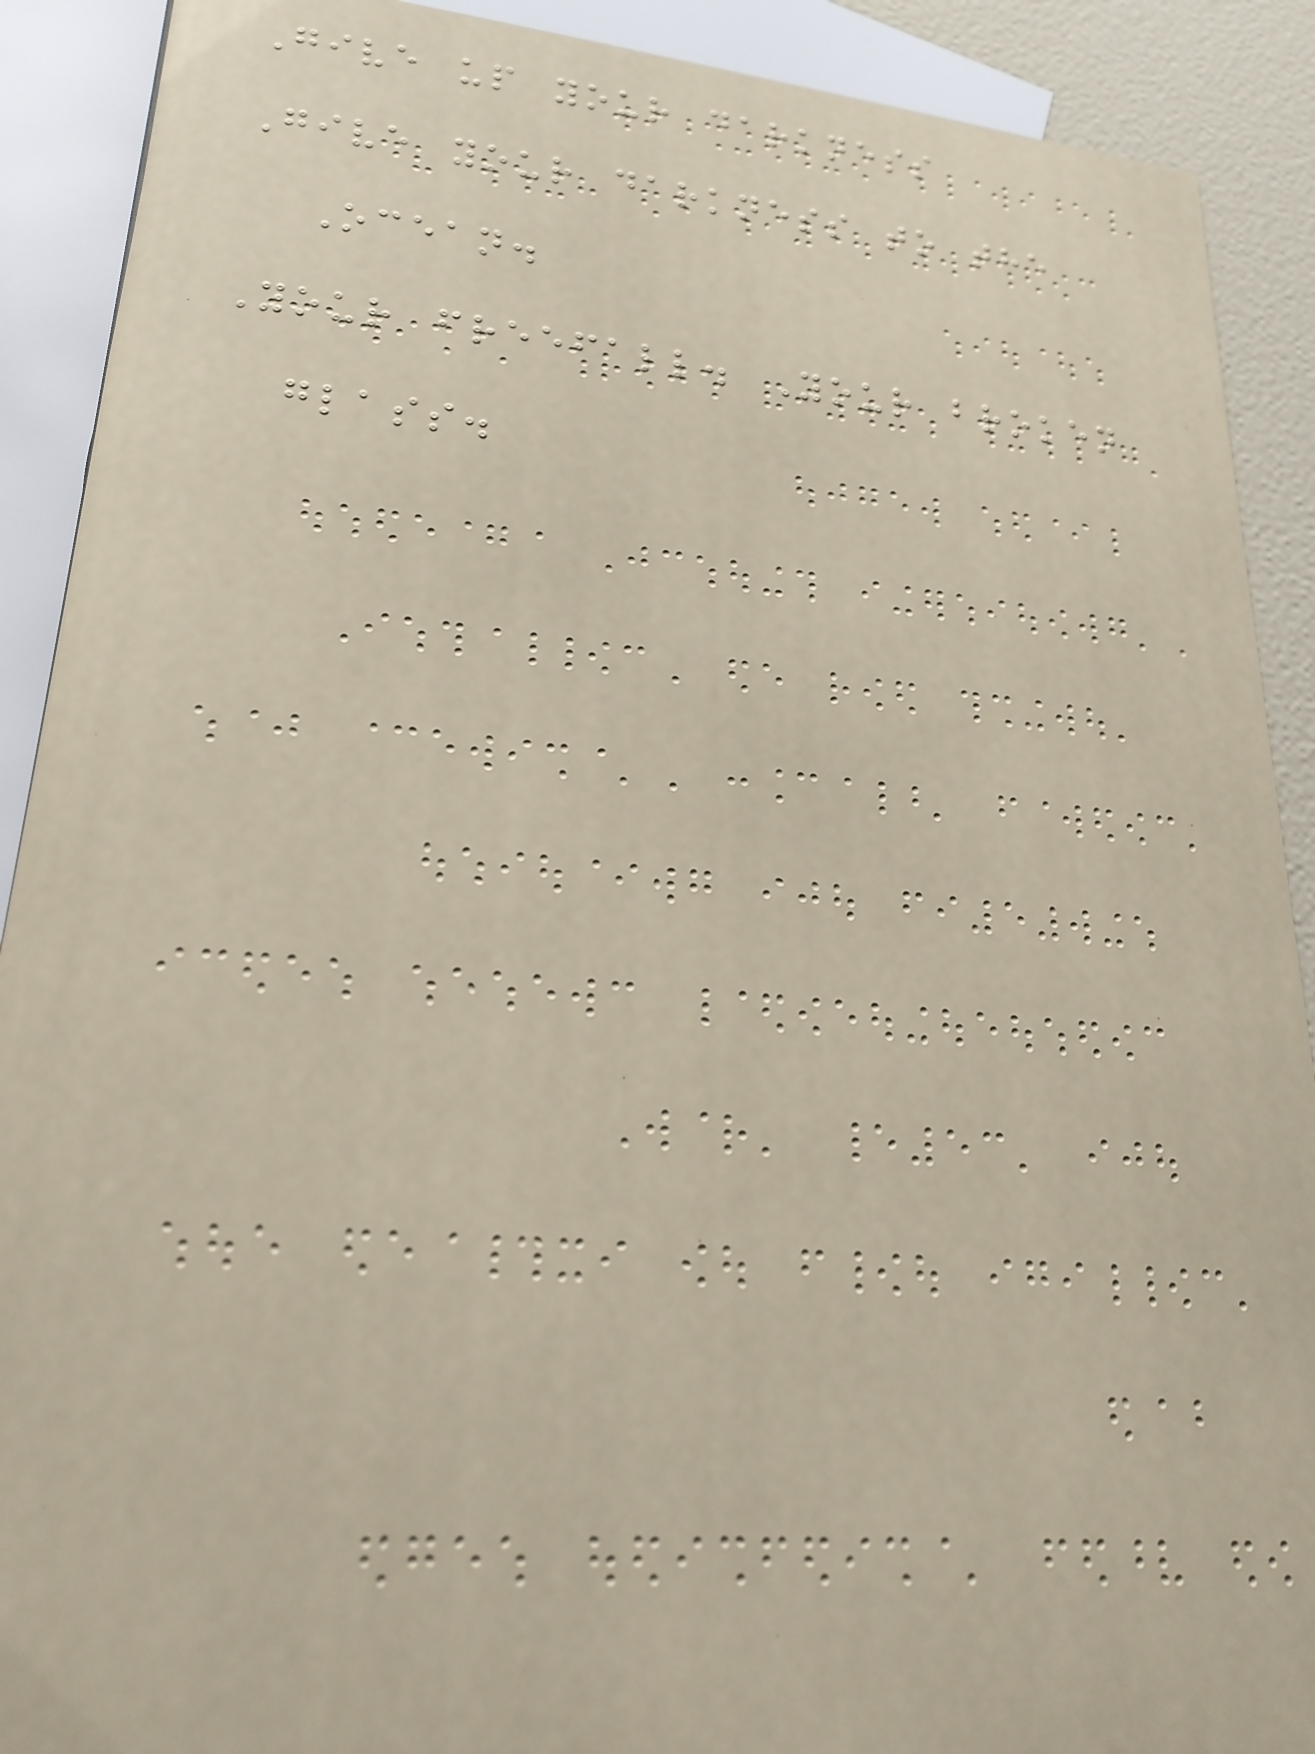Give up your darkness
Give your darkness to the
Ocean.
Your freefall. Your broken
glass.
